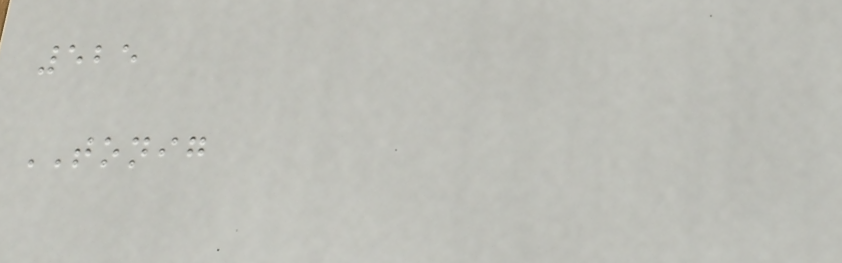525
TONIG
